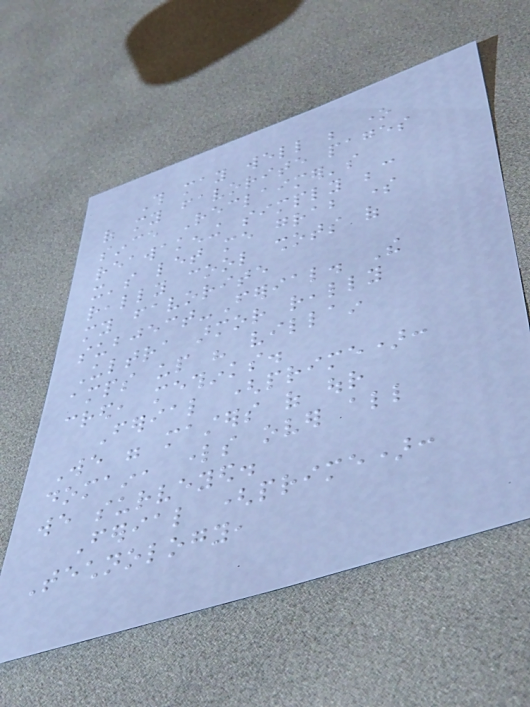This may well be one
of my favorite pages
since Reclaimer's
reawakening simply because
it's let me grab some
really cool shots of
my favorite
subject-Ferial. The
Ultra armor really
amps up his villain
cred, methinks.
Ferial (prime):
We were masters of our
domain, lords over all
we surveyed.
Ferial (prime):
Technology,
